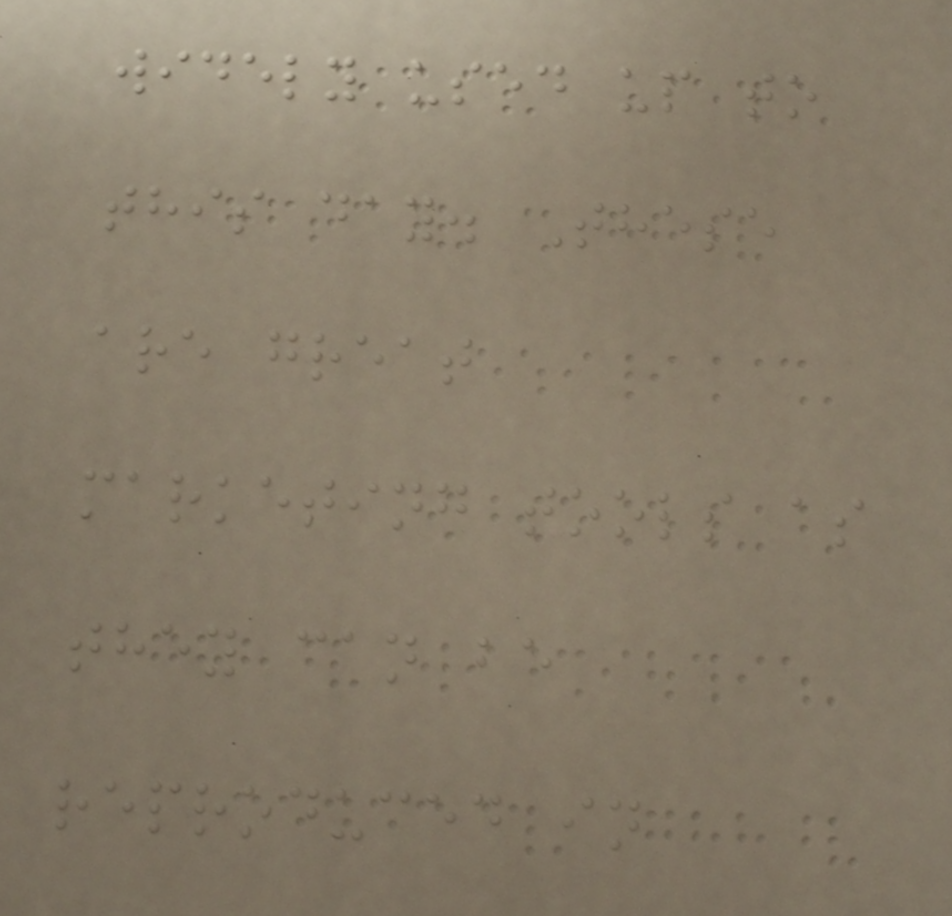widely used up to
this day. These
are great
marketing tools as
they can be
reproduced in
